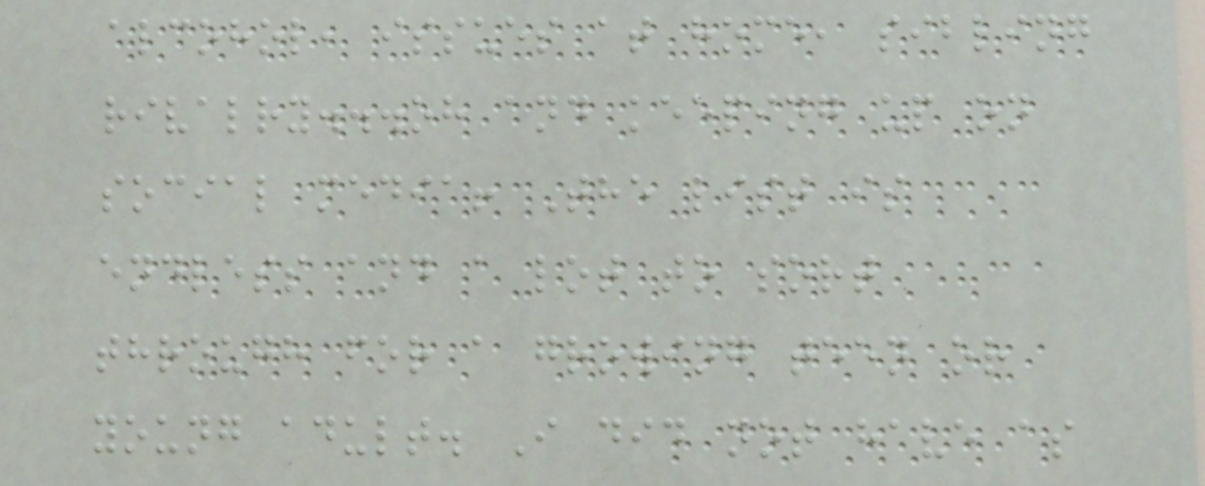alcohol, issues at home, sibling
rivalry...oh and keeping up on
social media! The list is
endless and a lot to sort
through for a growing teen or
young adult. I did not have as
